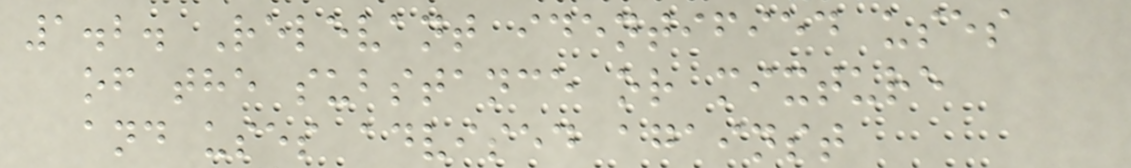1.2. Relevant identified uses
of the substance or mixture
and uses advised against
